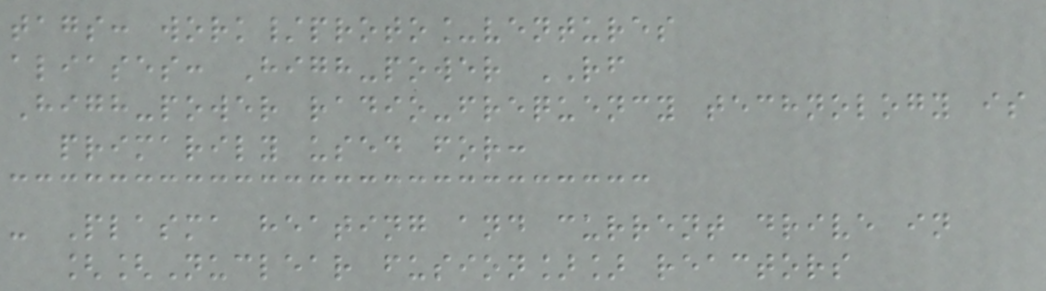tags: work/proto_ventures
aliases: High-power RF
High-power radio-frequency technology is
primarily used for:
- Plasma heating and current drive in
[[Nuclear fusion]] reactors
